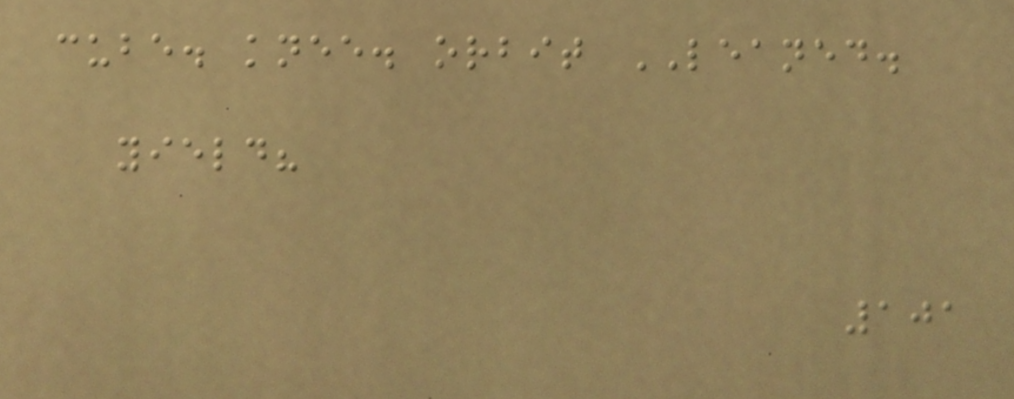cube. knee. orbit LEANED.
yield?
101
